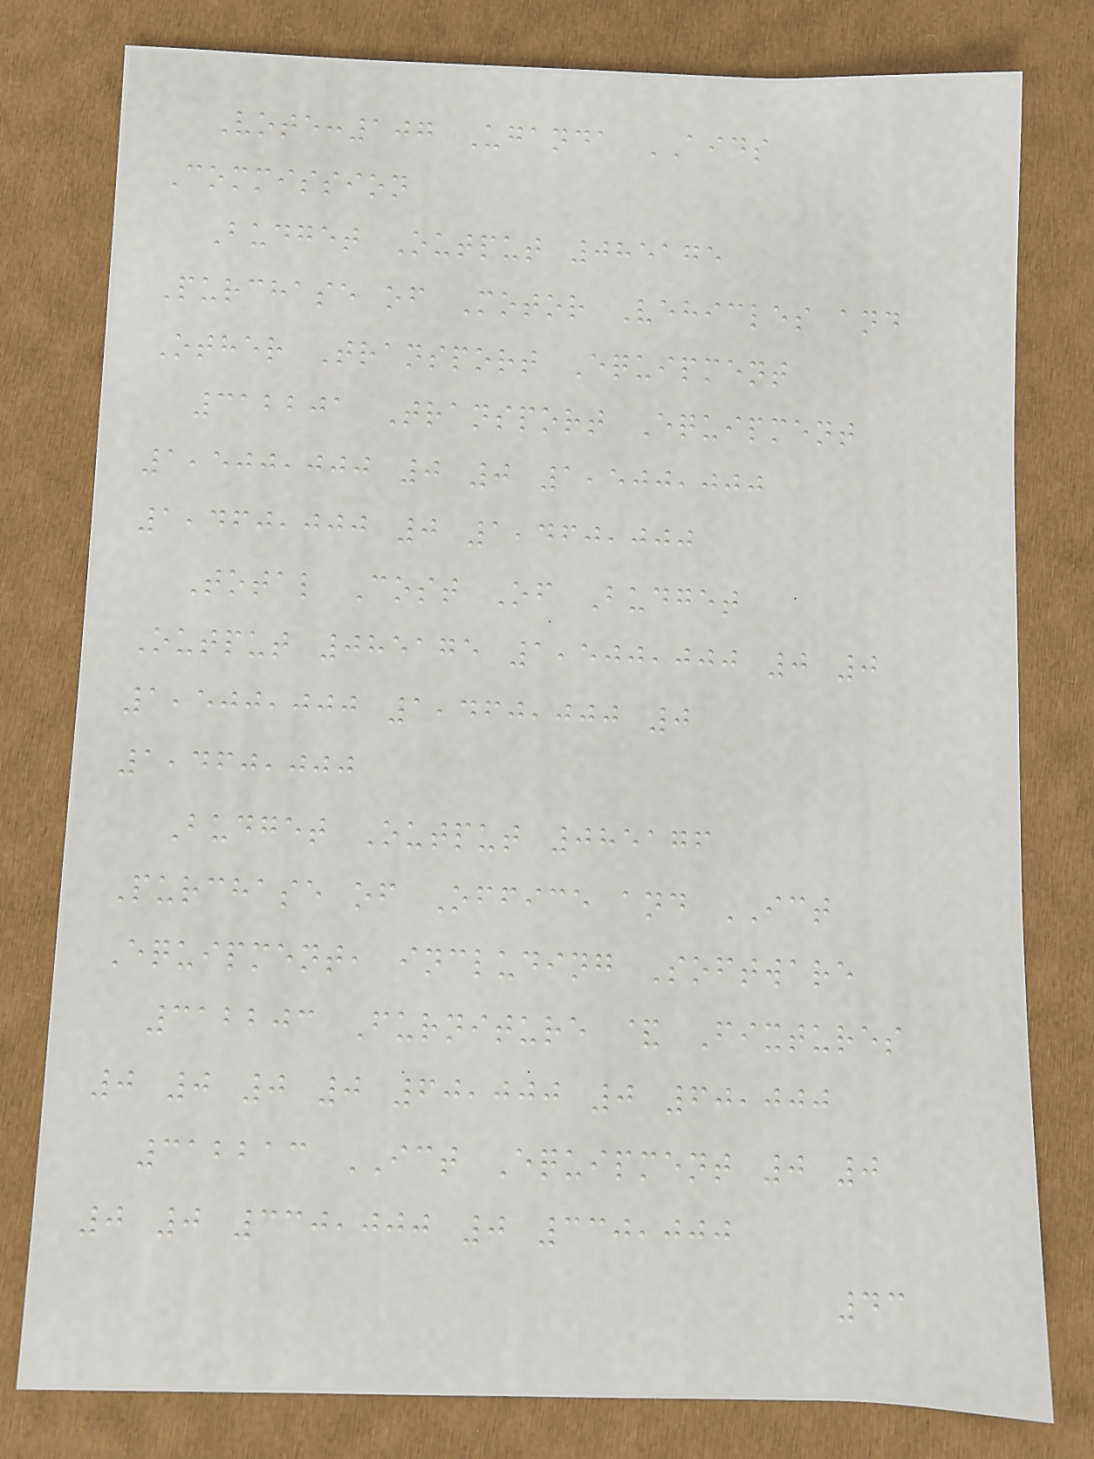Vote:107 Uganda AIDS
Commission
Budget Output 085175
Purchase of Motor Vehicles and
Other Transport Equipment
312201 Transport Equipment
1,500,000 0 0 1,500,000
1,460,000 0 1,460,000
Total Cost Of Budget
Output 085175 1,500,000 0 0
1,500,000 1,460,000 0
1,460,000
Budget Output 085176
Purchase of Office and ICT
Equipment, including Software
312203 Furniture & Fixtures
0 0 0 0 60,000 0 60,000
312213 ICT Equipment 0 0
0 0 330,000 0 330,000
43
